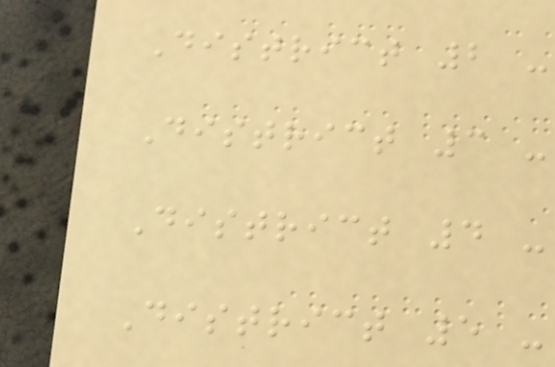District 2 -
District 3 -
District 4 -
District 5 -
